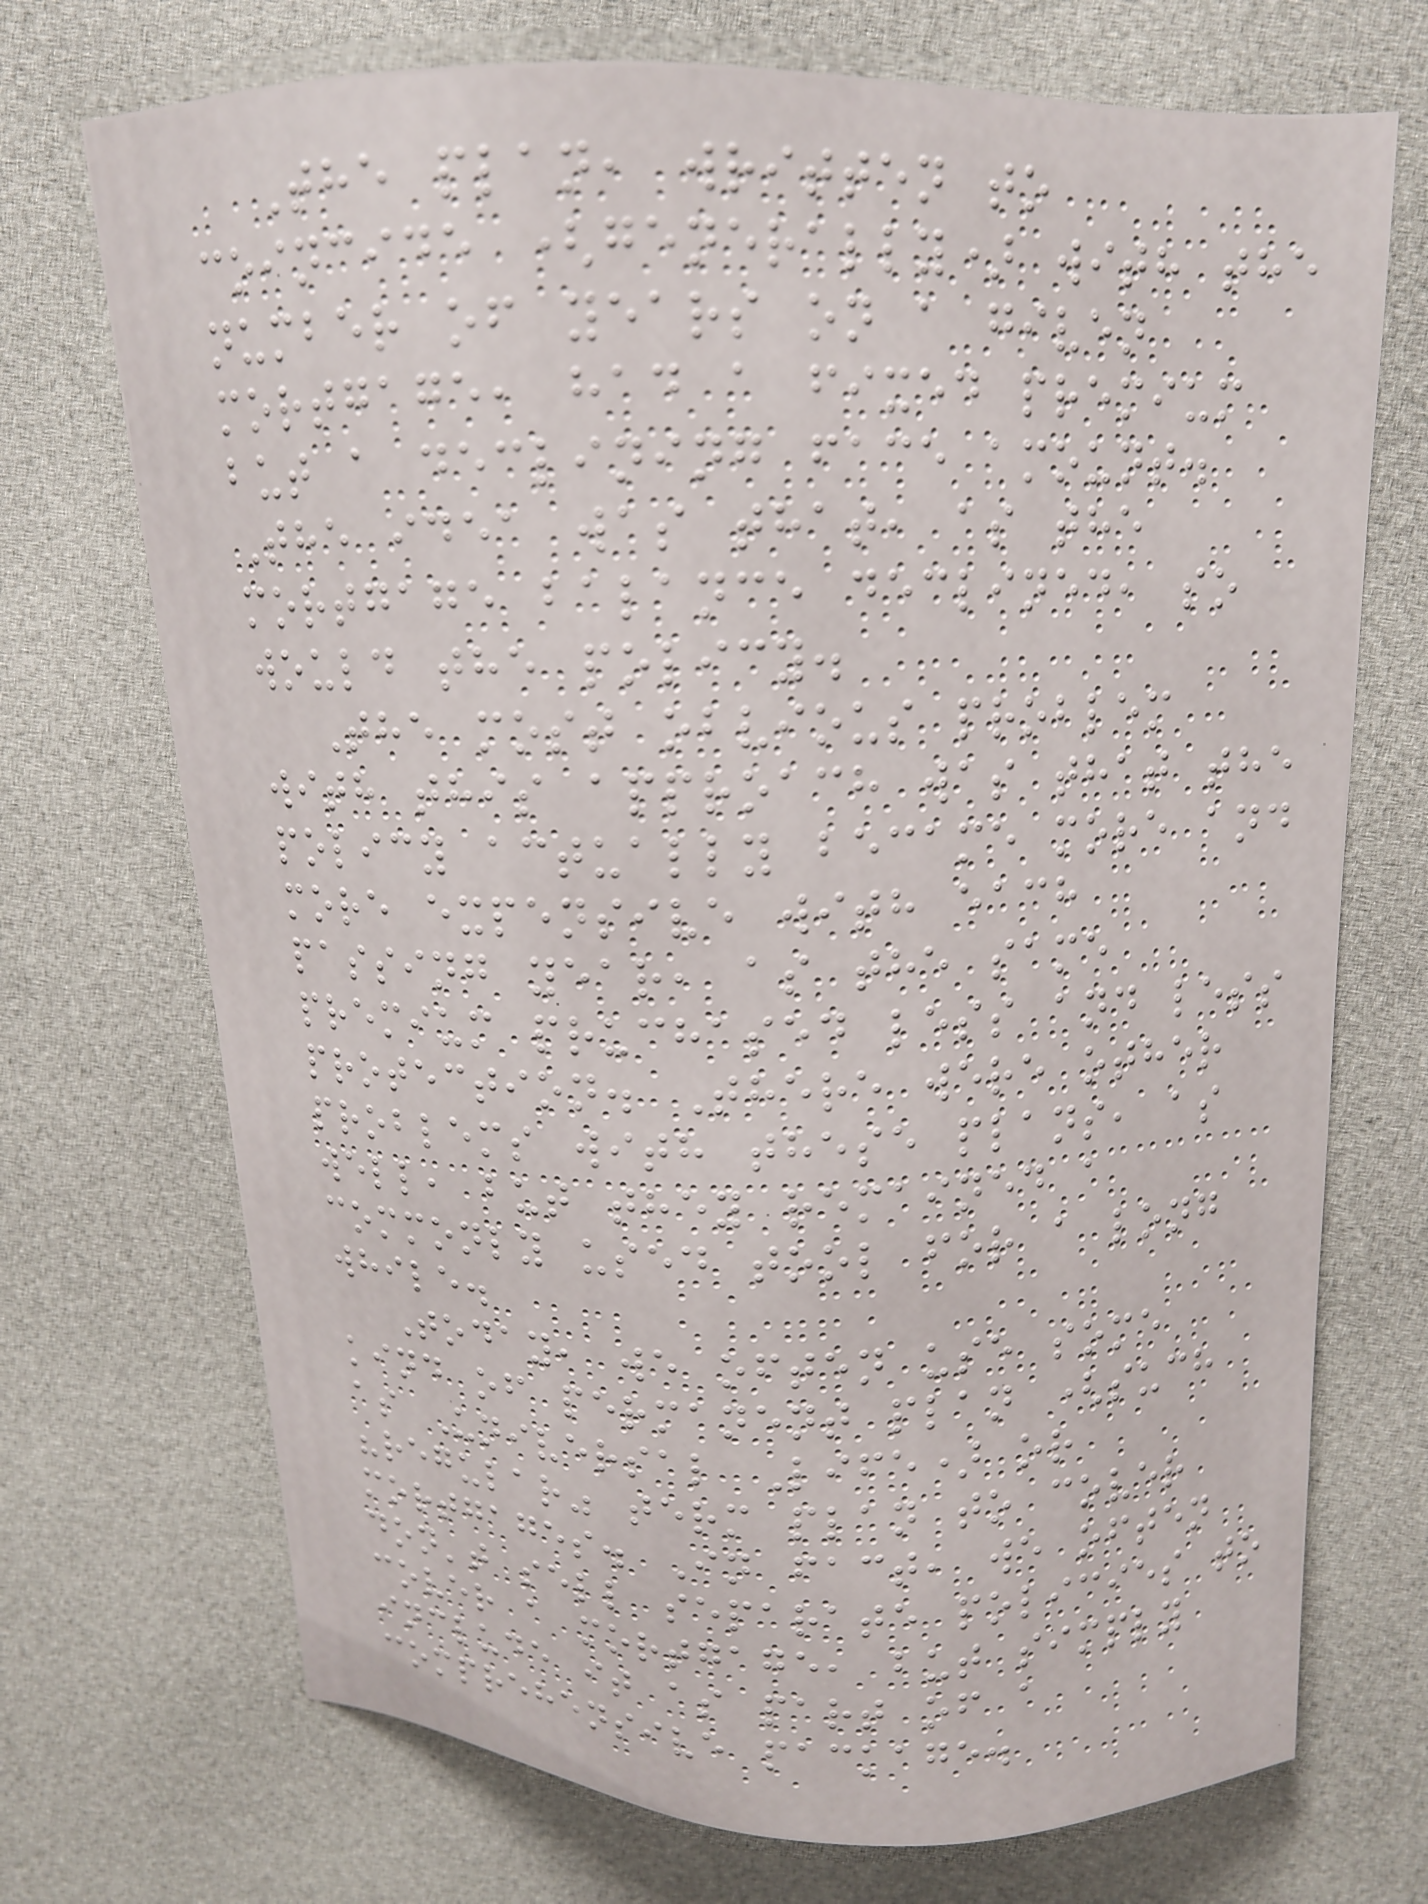The plan, written to
coincide (generally) with the
number of years on a given
mortgage, had a fixed premium
but a declining face amount.
The idea was that, as the
mortgage balance declined, so
would the policy.
The most obvious problem
with this approach was that the
policy actually became more and
more expensive with each
passing year, as the same
premium pruchased less and less
protection. There were other
problems with these plans, as
well, but they remained a
commonly used tool for a long
while.
Today, we often use some
kind of permanent plan (such
as Universal Life) or
"regular" term plan to cover
mortgages. In fact, we often
don't sell separate policies to
cover a mortgage, but simply
include it as part of a
comprehensive package.
